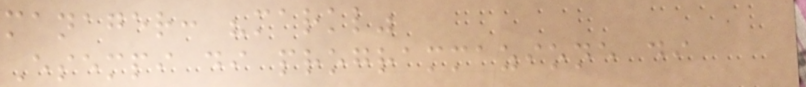manager: "markl"
Esempi di programmazione di
